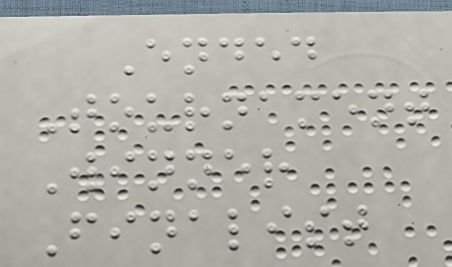Ended
Tournament
Winner
Finalist
